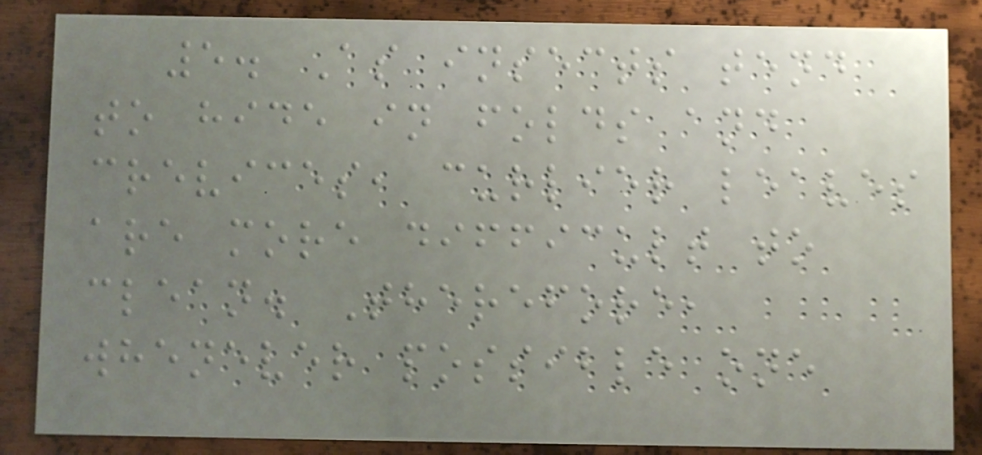5. As insects tend
to hide in folds and
crevices, curlier leaves
are more difficult to
clean. Therefore,
whenever possible one
